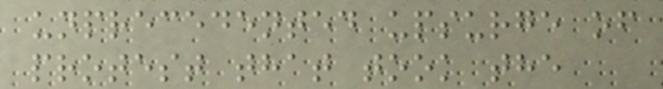unprecedented upsurge of
protest that took the
